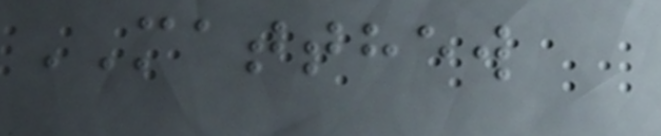MATTHEW
